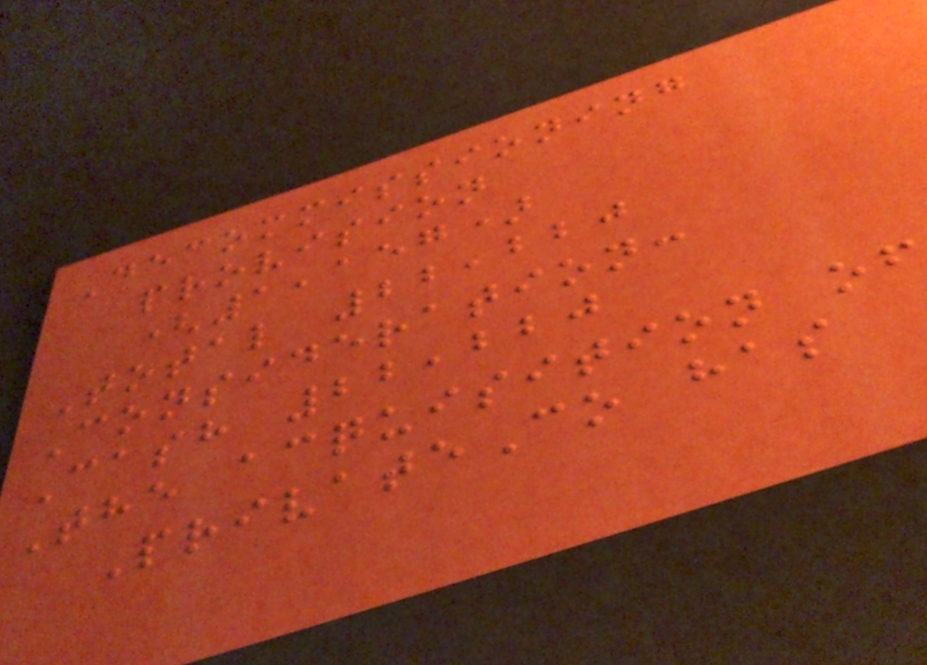Decommissioning
provision
(1,157)
Total 22,220
Consideration:
Cash 22,220
The acquisition of
PrivateCo has
